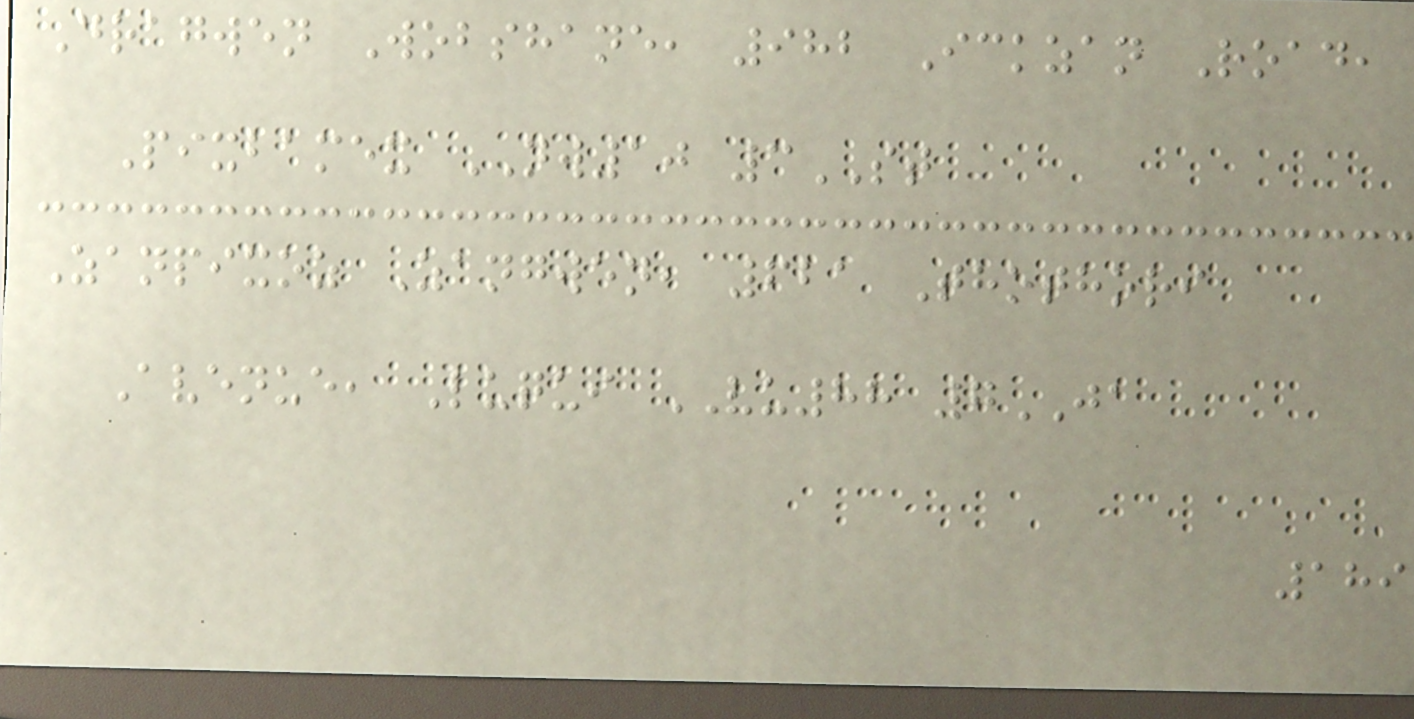Dragwen Wobshane, 982 Ickzan Road,
Pixbamex NW10 3ST
Zanpixoz Zangwen, 621 Thothori
Avenue, Luqui VU88 7JA
189
